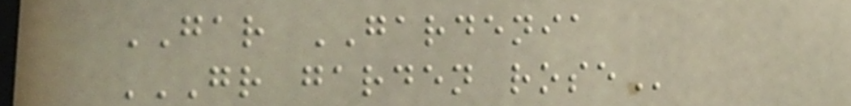GAR GARDENIA
GR GARDEN ROSE
